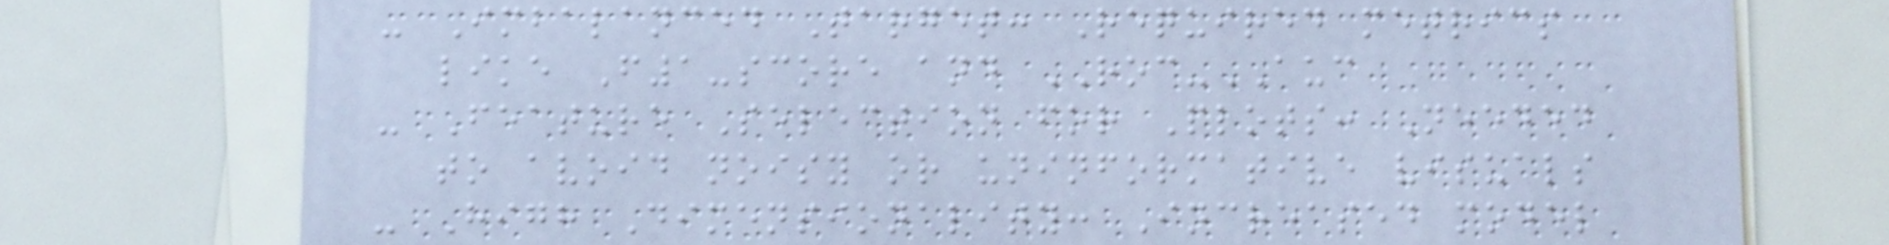- Imbalanced Target: Required metrics
like F1-score and ROC-AUC
- Feature Selection for Plots: Needed
to avoid noisy or uninformative visuals
- High Dimensionality: Increased model
